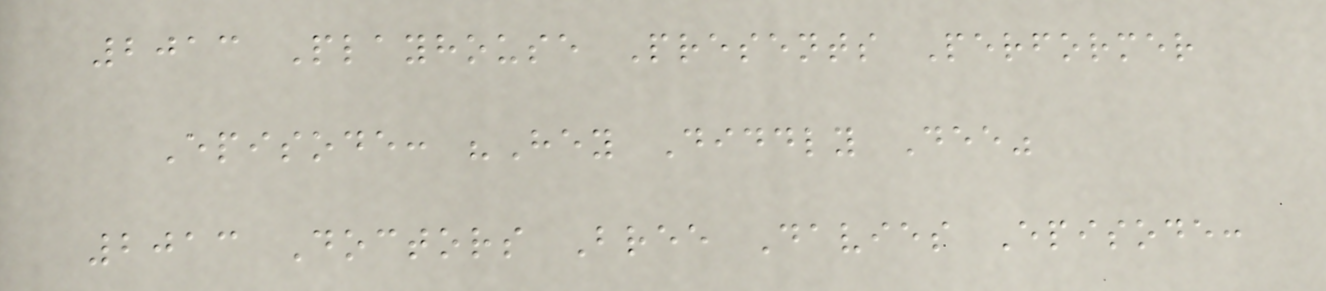2013 Playhouse Presents Performer
Episode: "Hey Diddly Dee"
2013 Doctors Bree Davies Episode:
